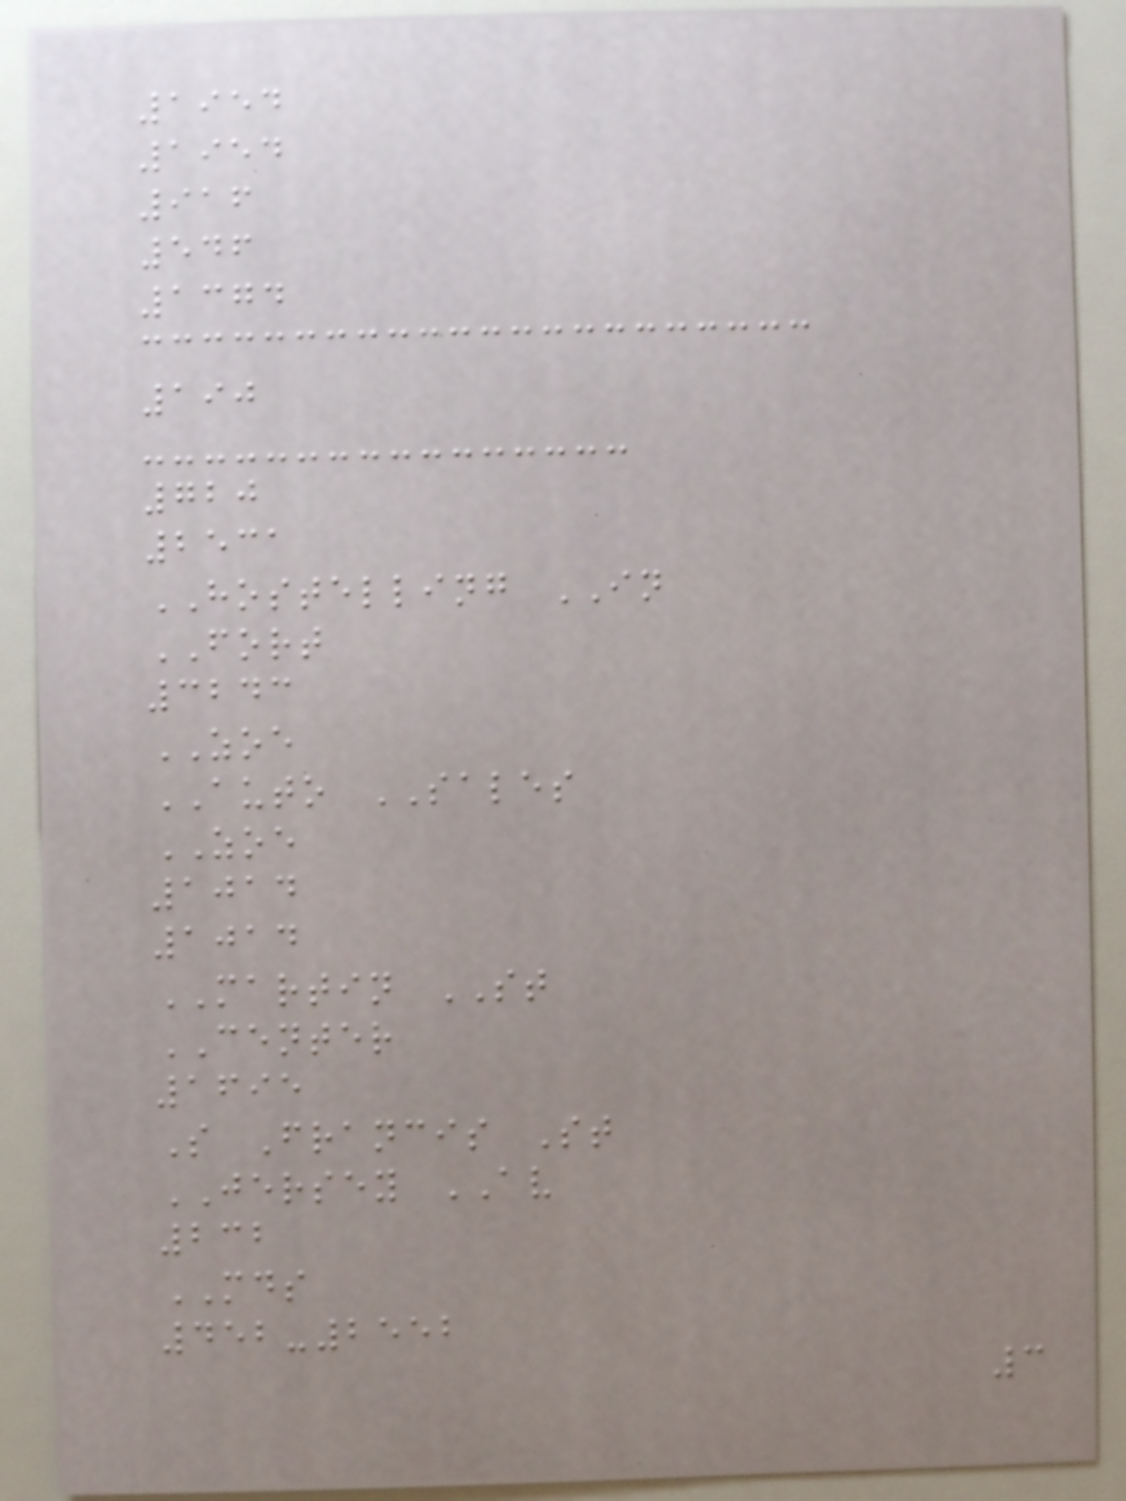1954
1954
916
546
1374
190
720
2531
HOSTELLING IN
FORT
3243
ZOE
AUTO SALES
ZOE
1014
1014
MARTIN ST
CENTER
1695
S Francis St
JERSEY AV
232
MDS
452-2552
3
